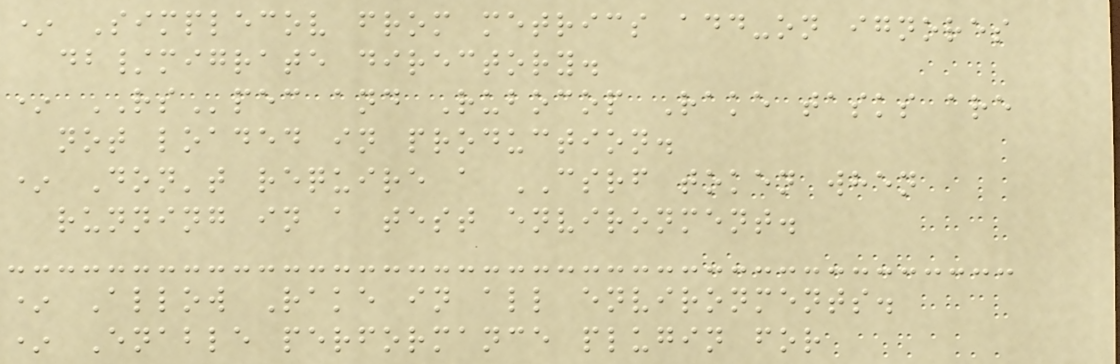* Simplecov from metrics add-on ignores
db/migrate directory.
* RSpec and Rubocop Rake tasks are
not loaded in production.
* Don't require a CSRF token when
running in a test environment.
* Allow Rake in all environments.
* Enable performance plugin for
